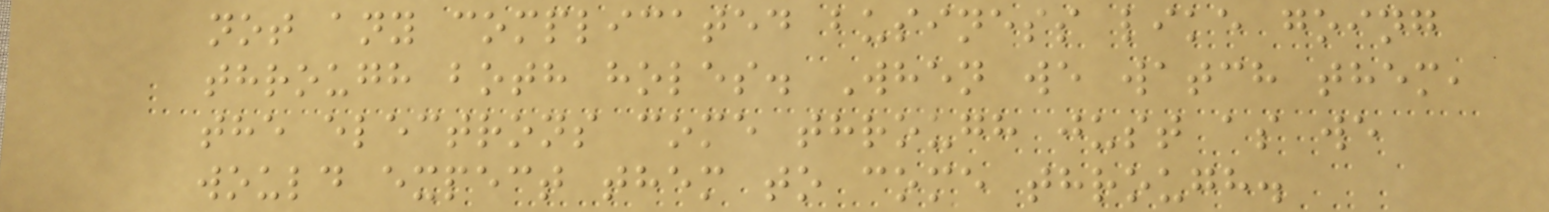not any complicated business like going
through both holes. When we watch them,
the electrons come through just as we
would expect them to come through.
